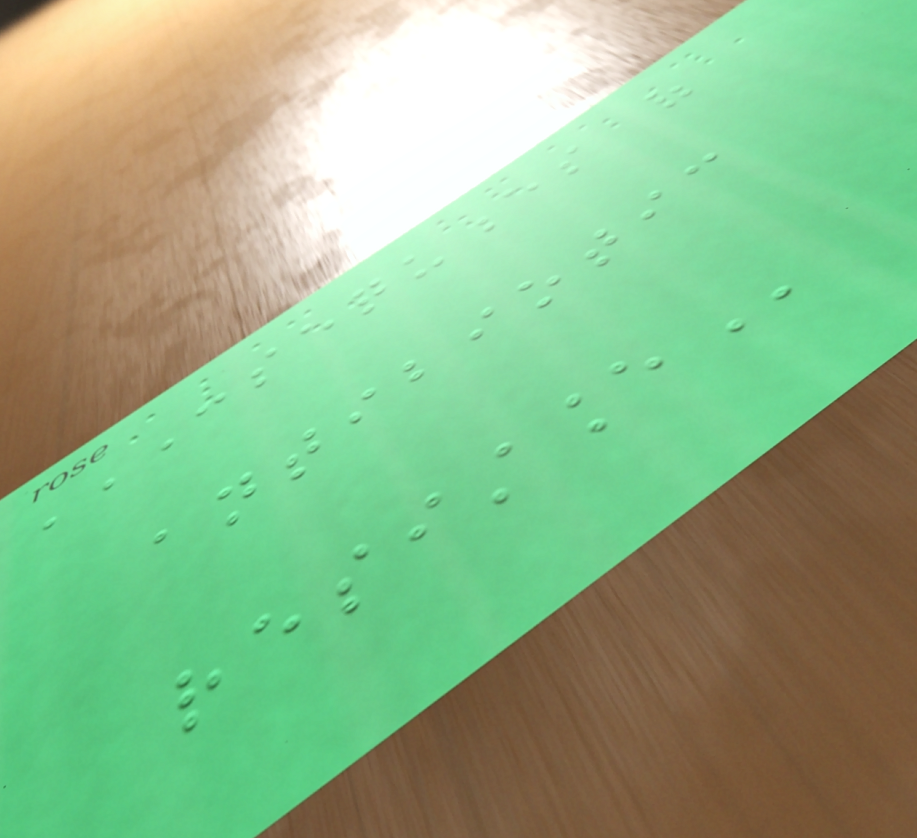CONSEQUENCES OF
ANTIBIOTIC
RESISTANCE
